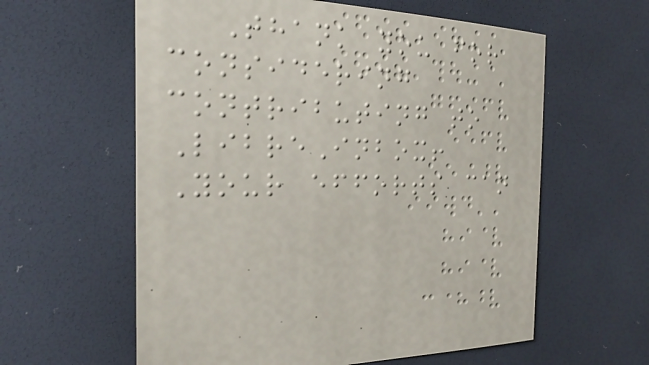Thank you for
considering
contributing to
LibreInbox!
Your efforts can
